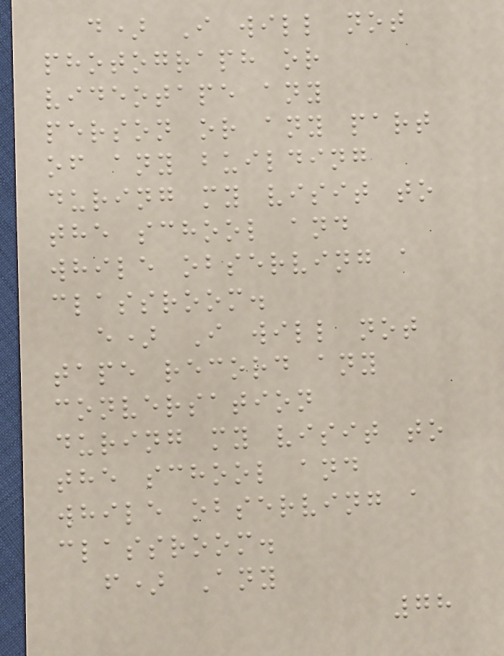d) I will not
photograph or
videotape any
person or any part
of any building
during my visit to
the school and
while observing a
classroom.
e) I will not
tape record any
conversation
during my visit to
the school and
while observing a
classroom.
f) Any
78
